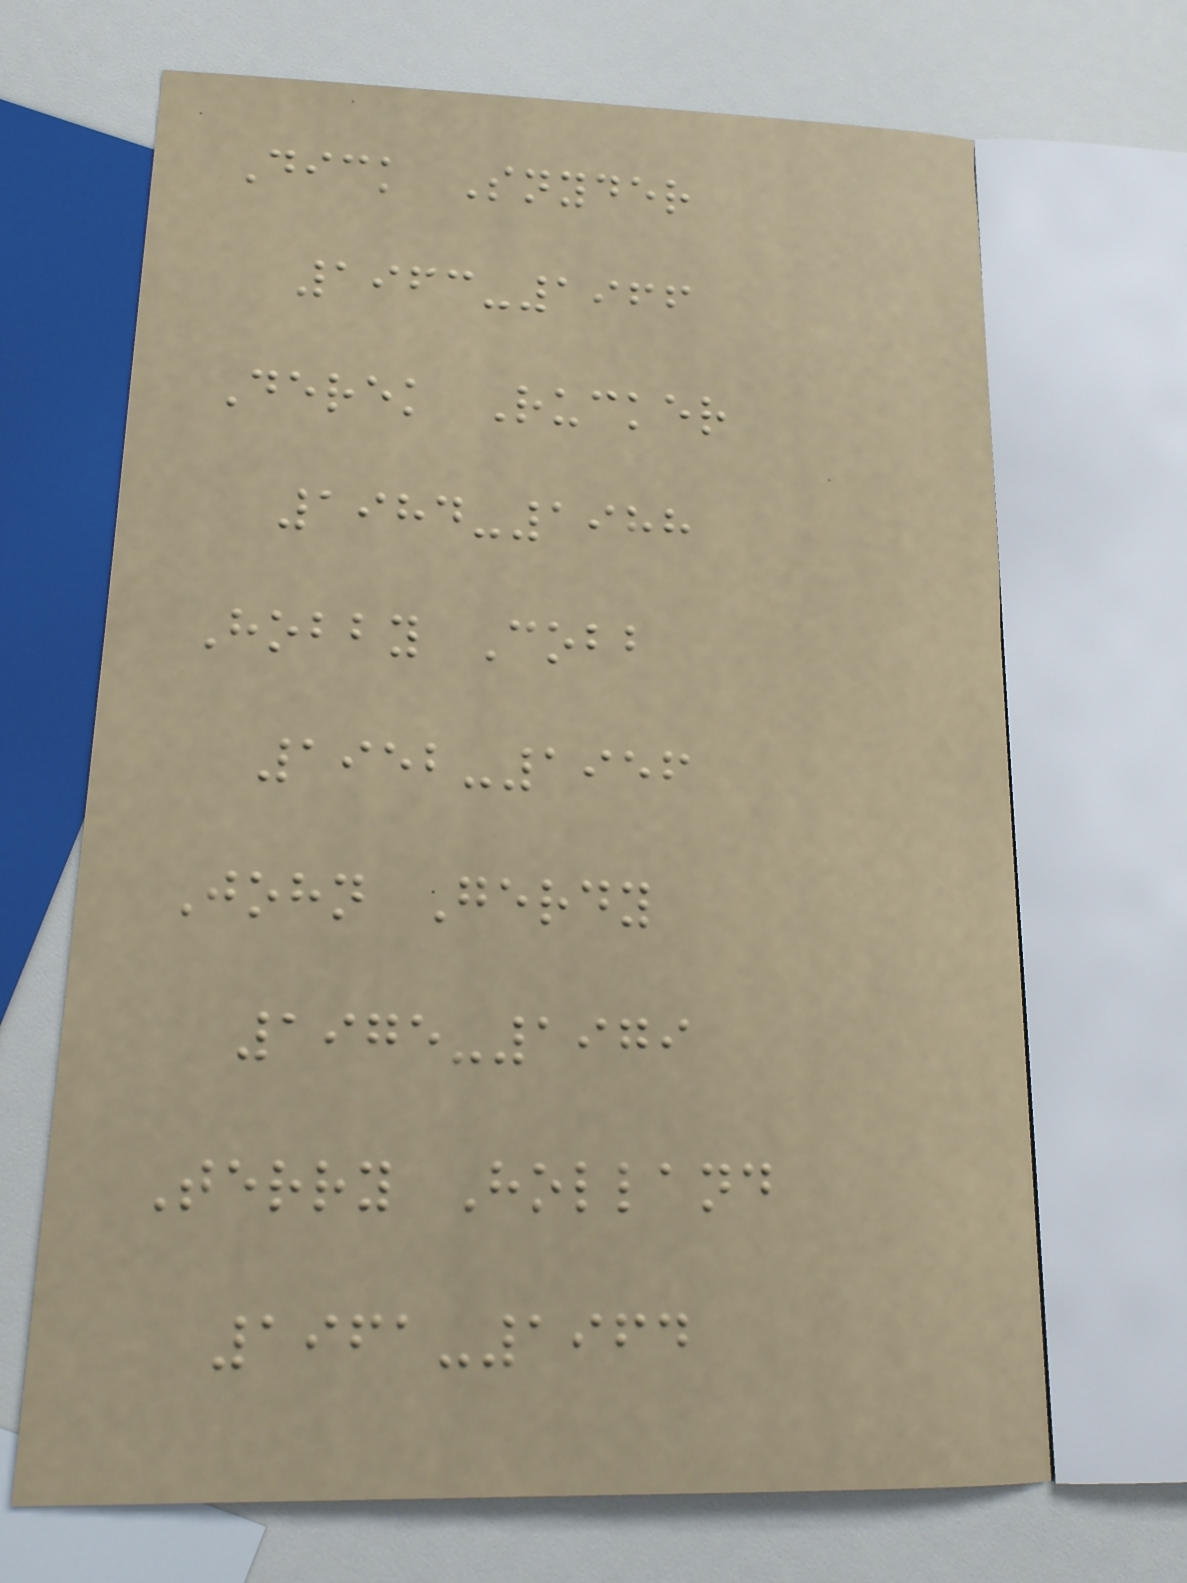Dick Snyder
1963-1966
Derek Rucker
1984-1988
Hobby Cobb
1952-1956
John Gerdy
1975-1979
Terry Holland
1961-1964
